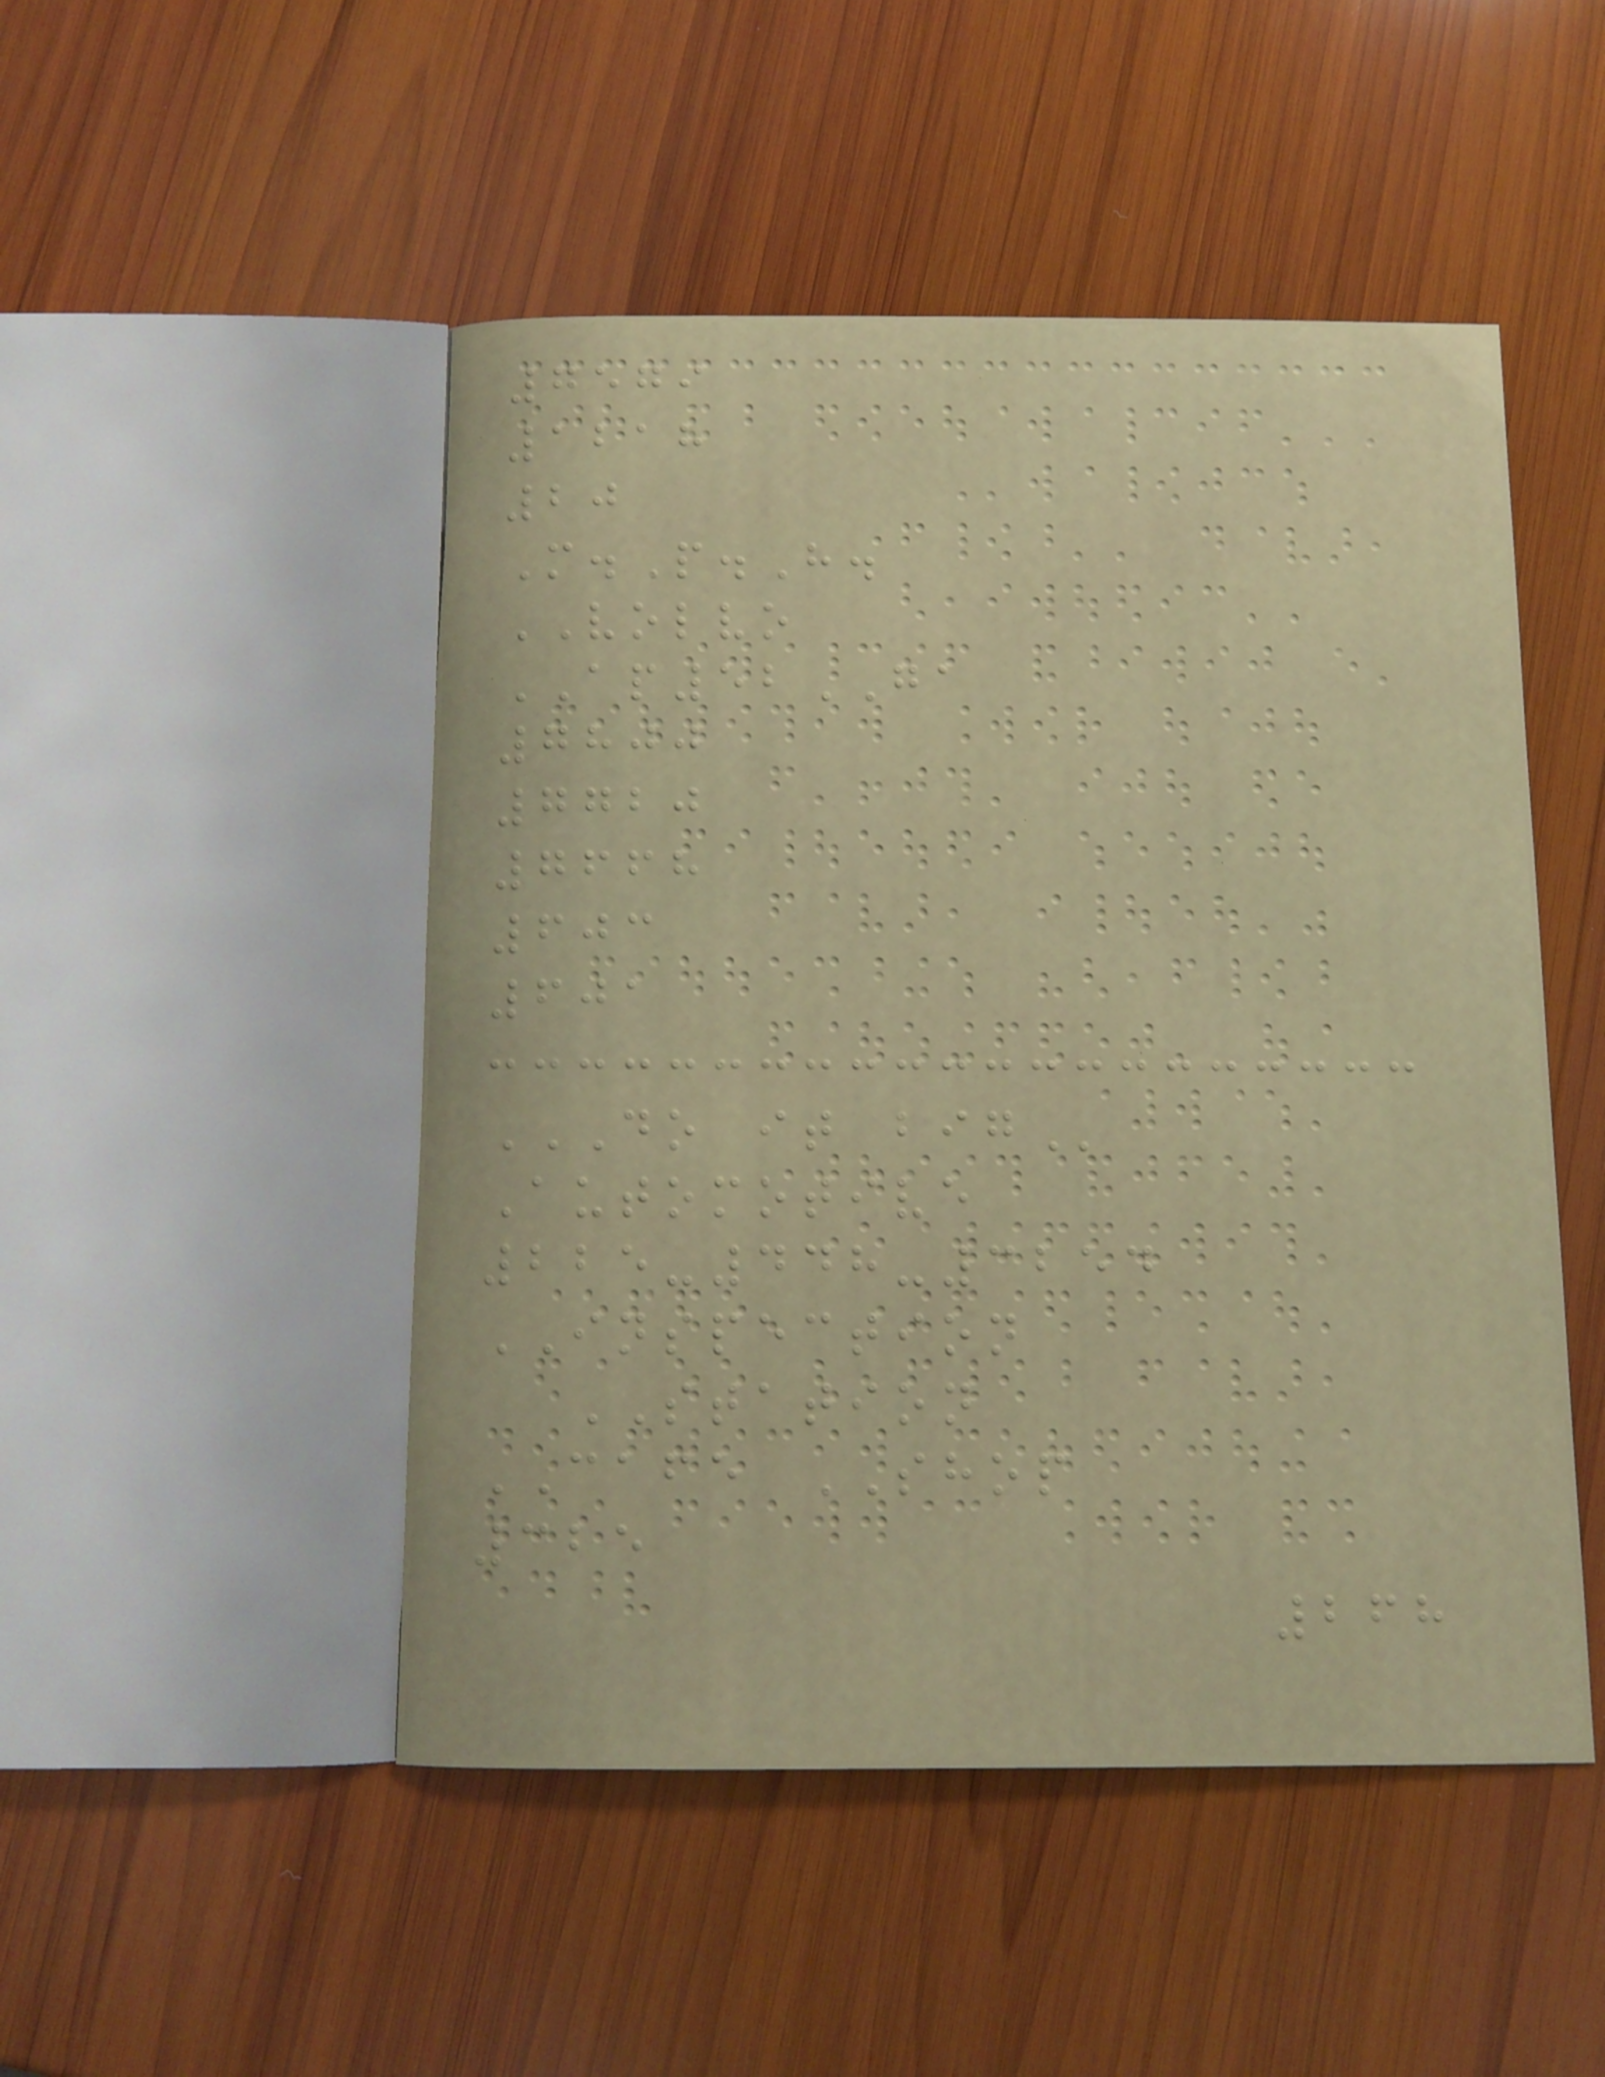7579
1218
20
M.P.H.
VOLVO
AP52GA
7800
7720
7668
603
601
DO IT BIG
Automotive
225-448-3254
INSPECTION
STATION
CAFE SHOP
325
268
